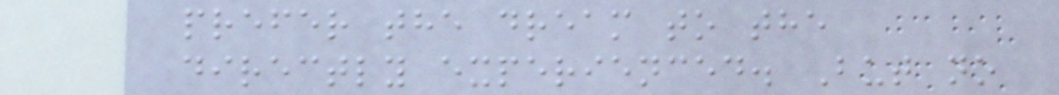prefer the dream to the
directly experienced. But no
